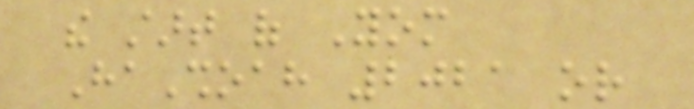the start of Yom
HaShoah 2021 or
